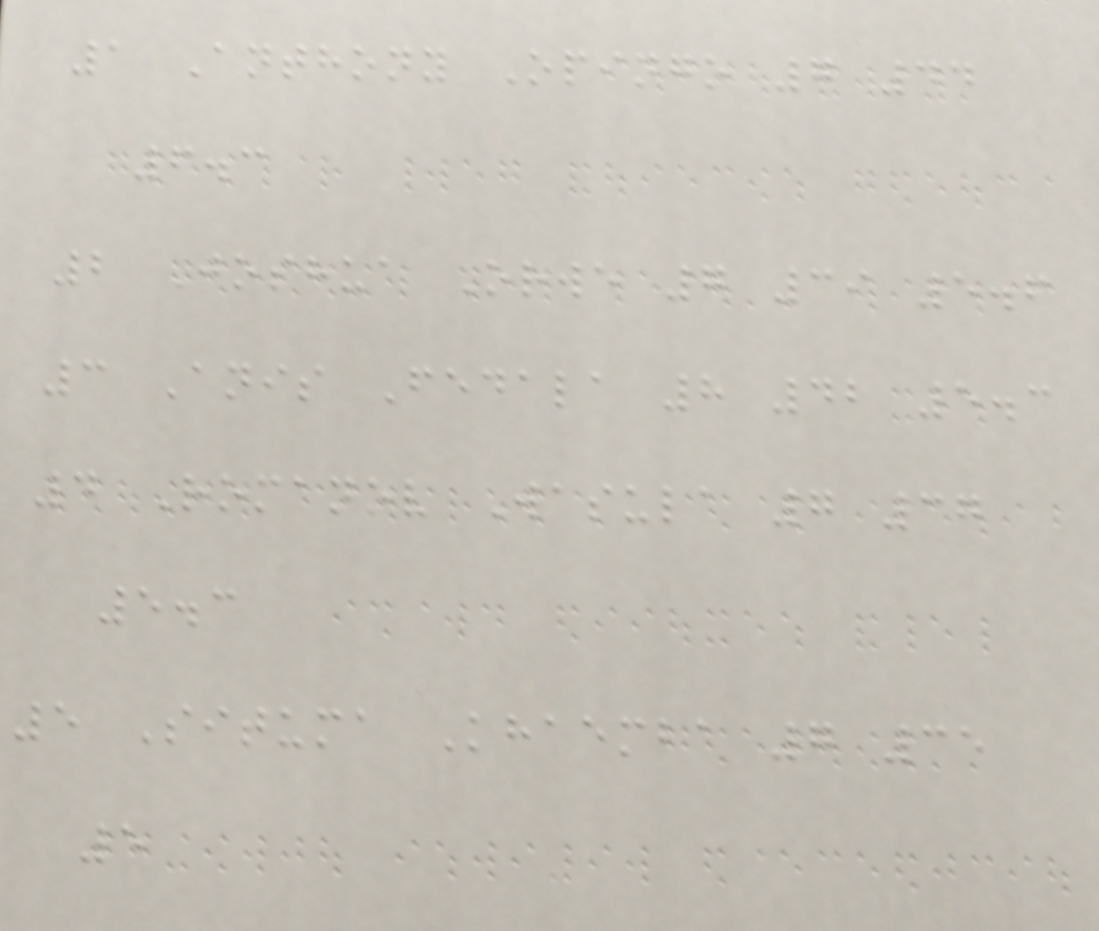1 Anthony Opingo 7 44
6.3
2 Joshua Orwe 7 39 5.6
3 Anis Fedala 8 42 5.3
4 Romanov Wasula 7 37
5.3
5 Situma Khaemba 7 35
5
